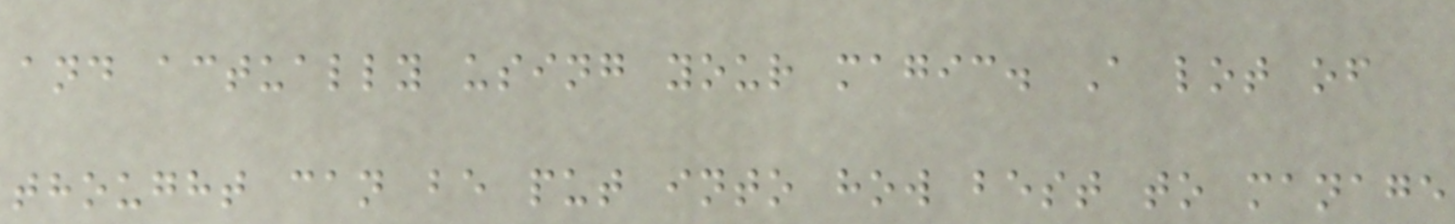and actually using your magic. A lot of
thought can be put into how best to manage
